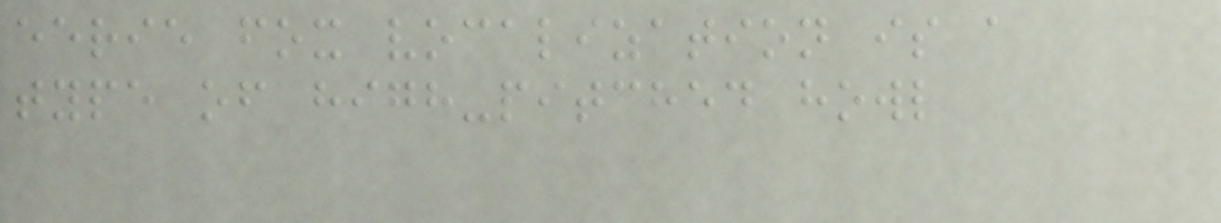eerie fox vocalization is a
type of high-pitched howl
